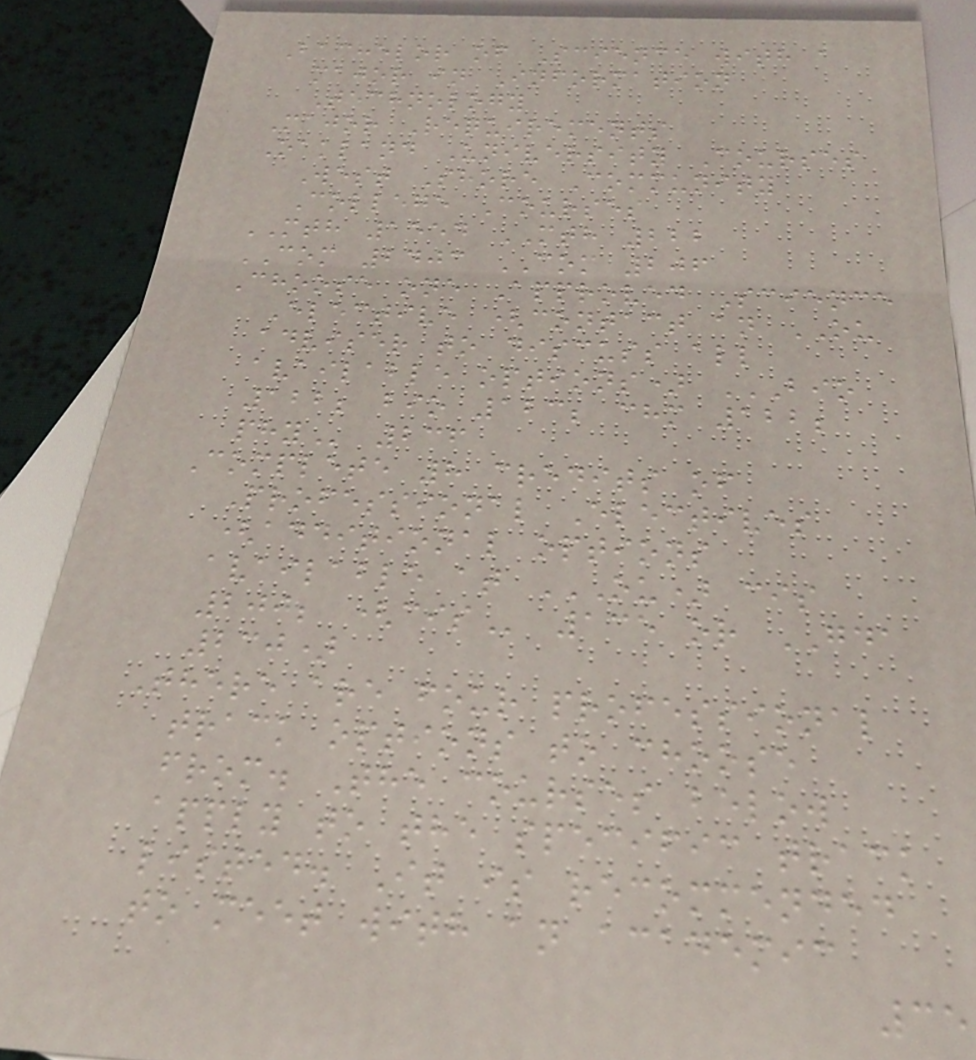Bachelor of Science with a
major in Information
Technology
Major Requirements
Oakland University Courses
West Shore Community
College Courses
MTH 1554 MTH 222
COM 2403 COM 206
Choose one Approved Science
Elective (contact an OU
adviser to discuss all
available options) BIO
122; BIO 123; CHM 122;
PHY 236
Complete 8 credits of
Professional Electives
(additional options
available at OU) CIS
200; (CIS 135 or GDA
230)
There are four professional
track options to choose
from. The courses below
apply to the specific track
listed. It is recommended
to meet with an academic
35
